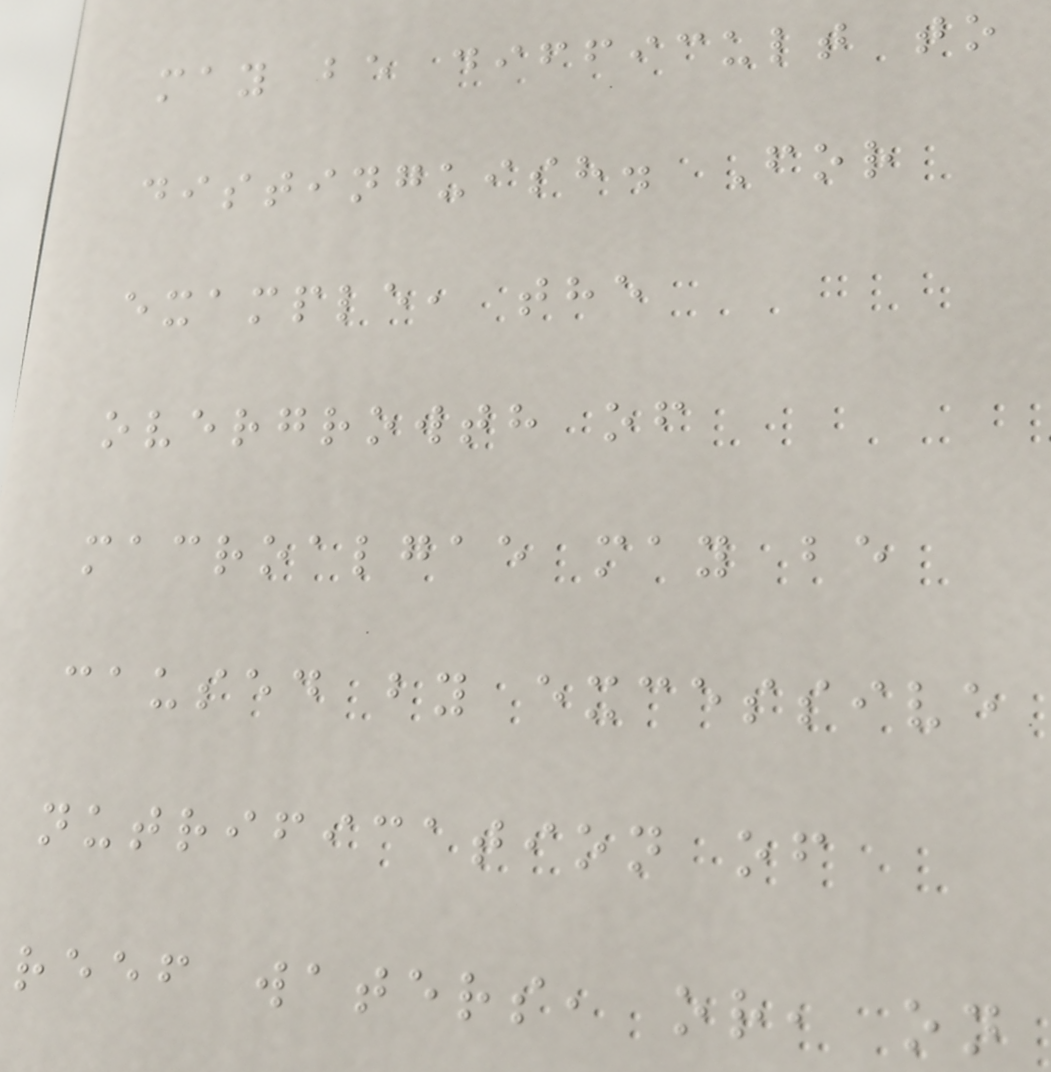may be difficult to
distinguish. For
example, the
overgrowth of
macroalgae may be
caused by excessive
nutrification of
reef waters, or, on
